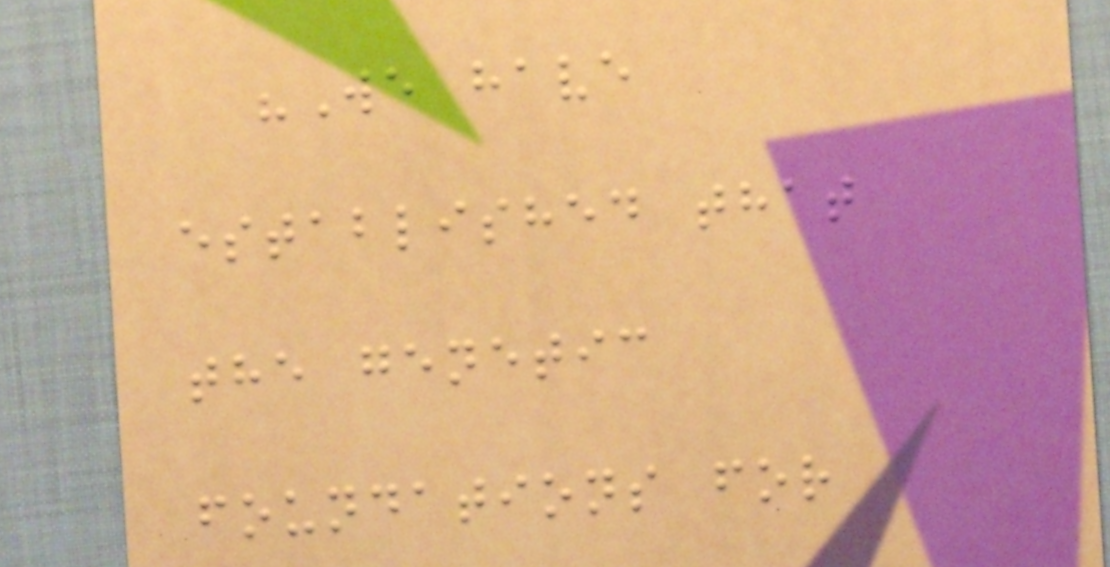"We have
established that
the genetic
foundations for
